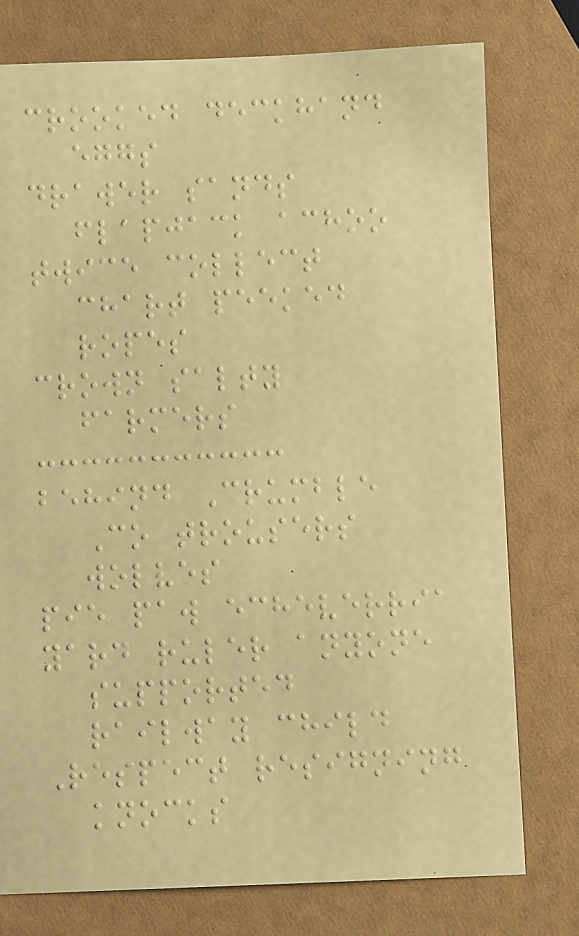crooked deckhand
eggs
drawer sands
flapjack achoo
twice collect
chart peeked
ropes
crown salty
farmers
behind Crumble
Co trousers
wolves
pie paw echeverria
yard ruler anyone
supported
railway child
Respect resigning
knocks
